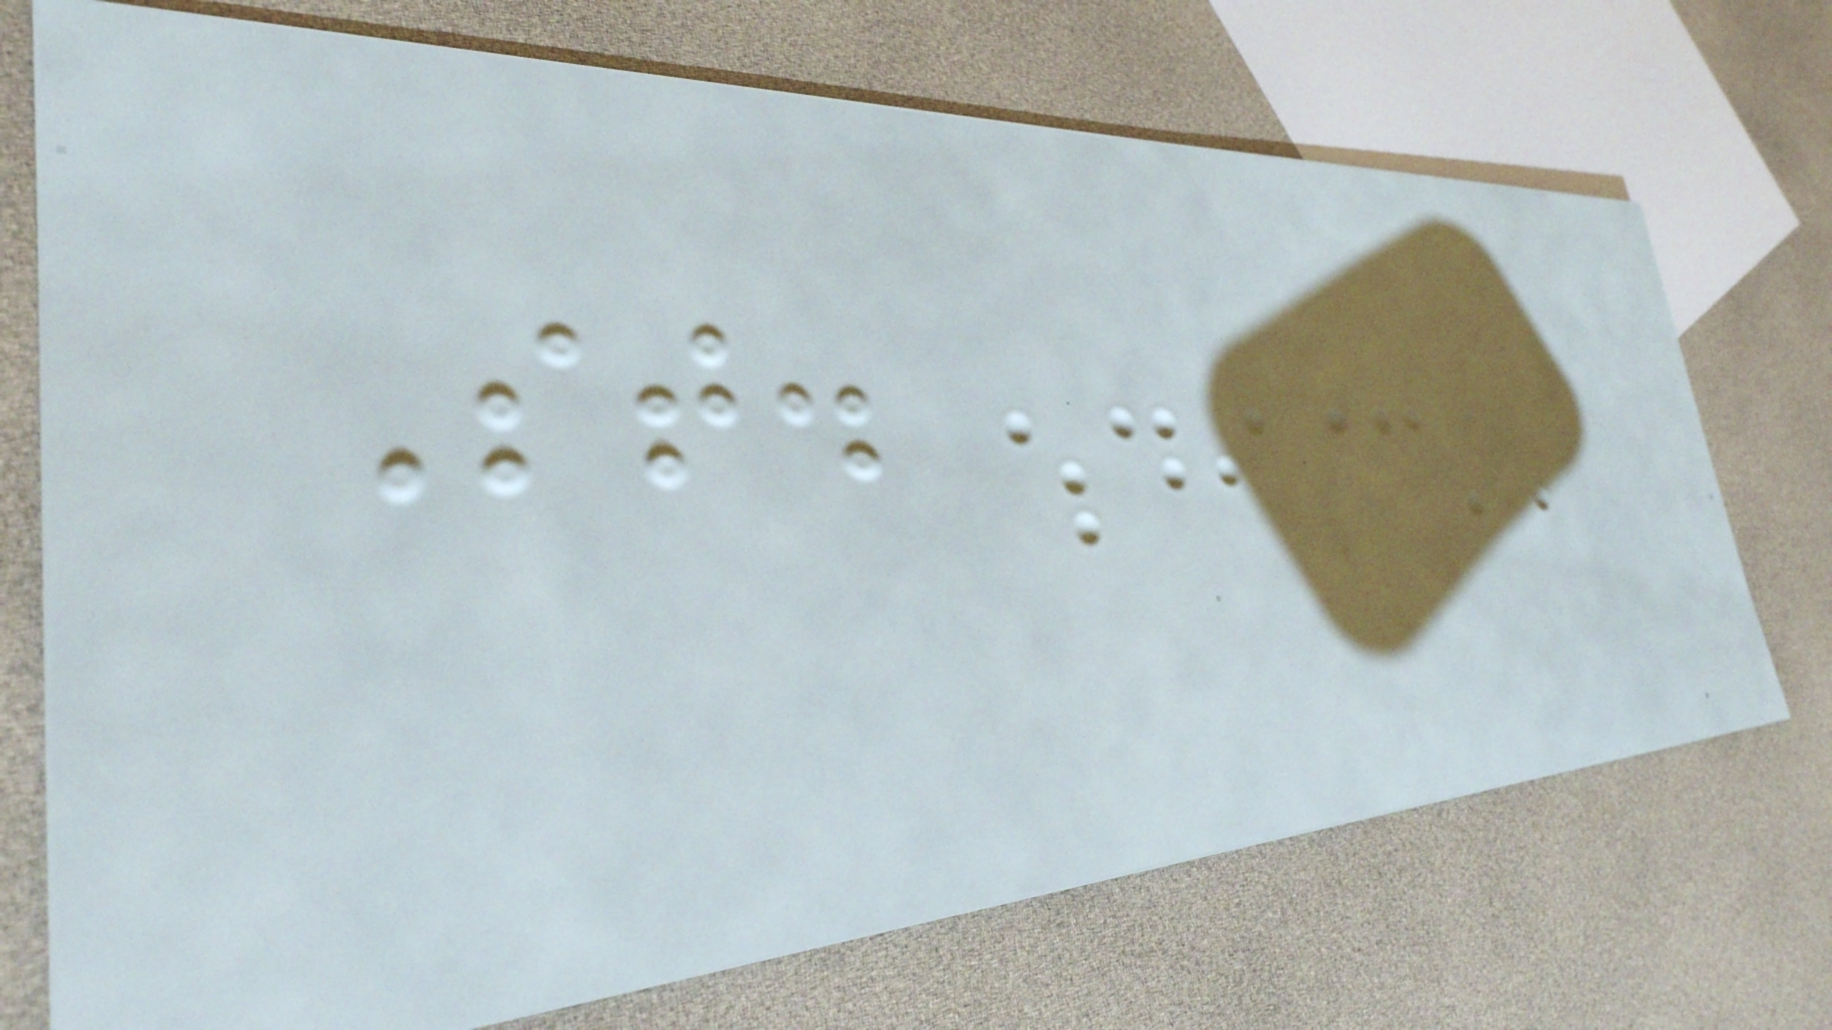St.
